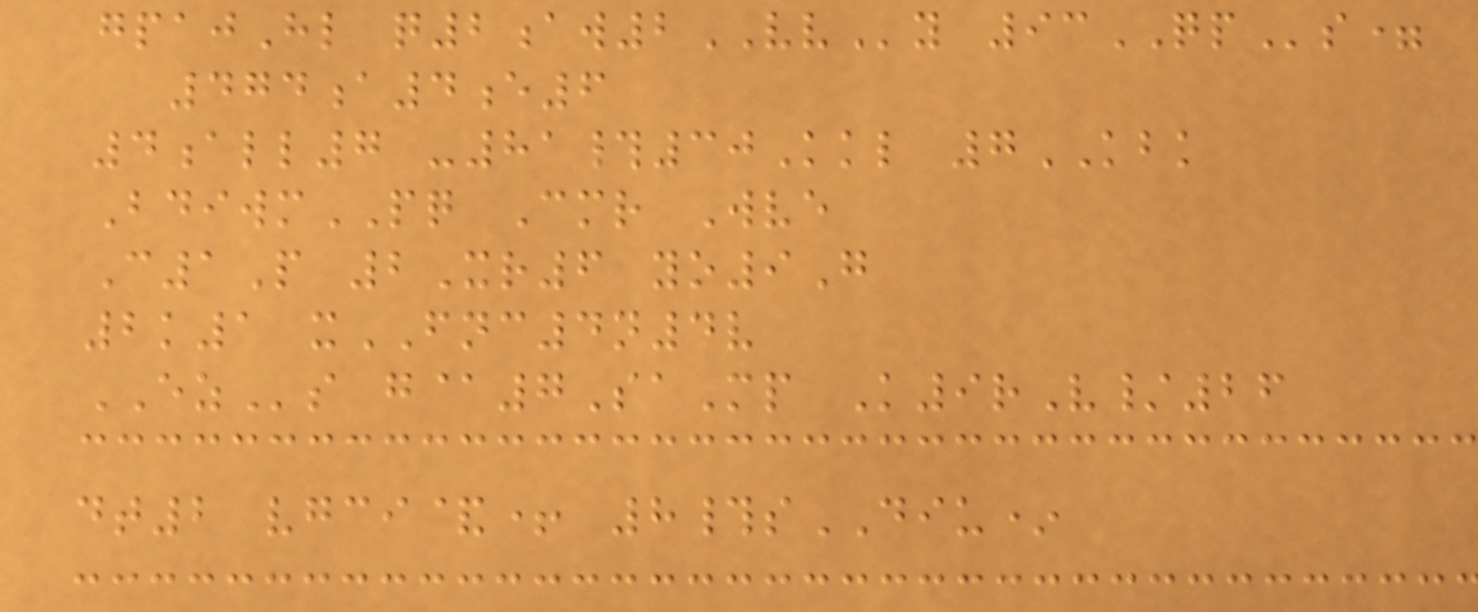gpajHl q2aw2VVy 93QPs=
474a4e6
4all7 -81#30Kkl 7KBK
BdiwmPQ Cmr Wve
C1P 2Xr6 yo9G
2k1 xFNC4n4v
EZs g@7SaMp K9rV/26
dt2 vgci&+ 8#sDIU*
